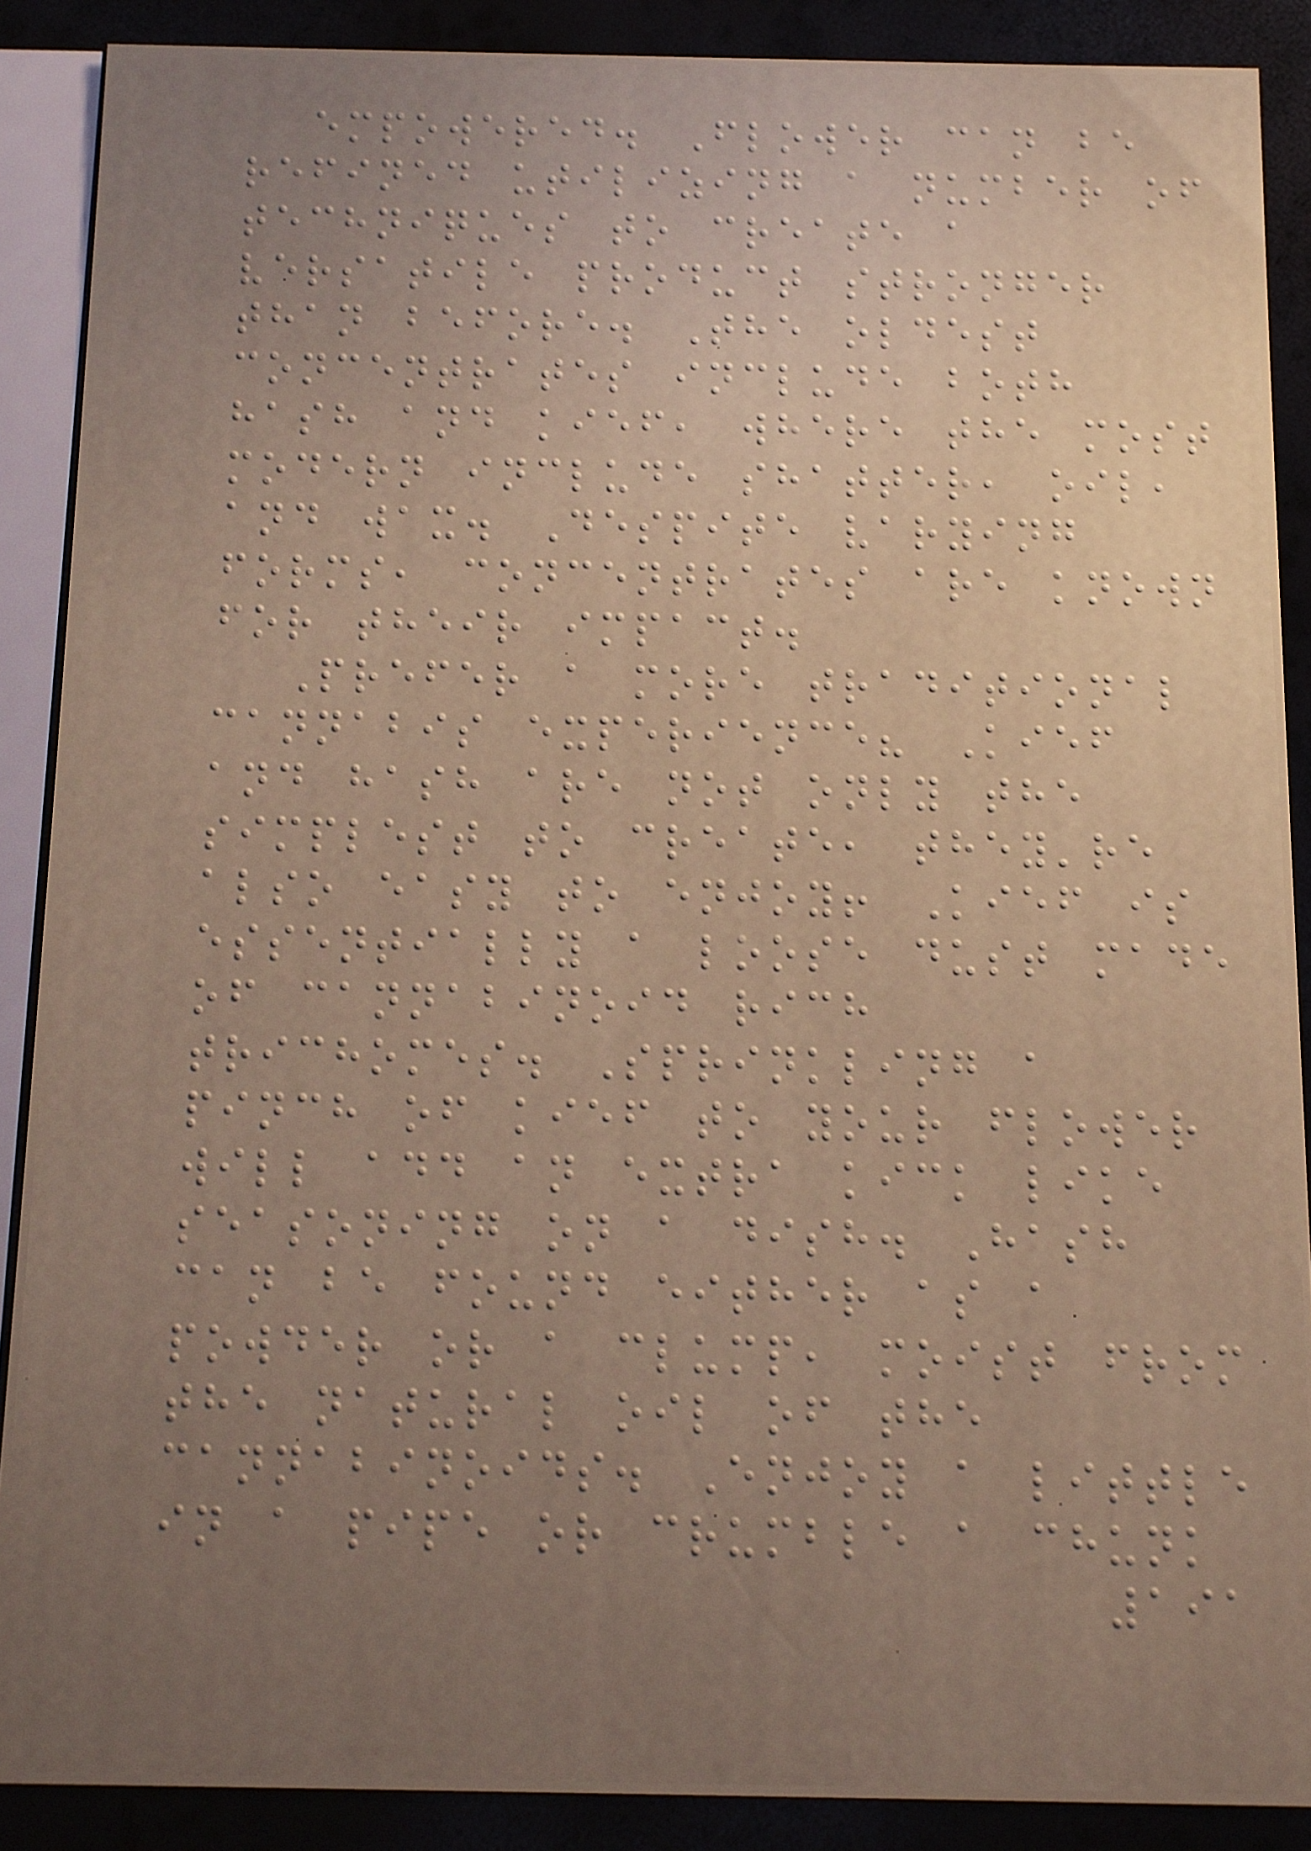empowered. Flower can be
refined utilizing a number of
techniques to create a
versatile product stronger
than before. The oldest
concentrates include both
hash and kief, where the most
modern include shatter, oil,
and wax. Despite varying
forms, concentrates are known
for their impact.
Prefer a more traditional
cannabis experience? Kief
and hash are not only the
simplest to create, they're
also easy to enjoy! Kief is
essentially a loose dust made
of cannabinoid rich
trichomes. Sprinkling a
pinch of kief to your flower
will add an extra kick like
seasoning on a dish. Hash
can be found either as a
powder or a clump, moist from
the natural oil of the
cannabinoids. Enjoy a little
in a pipe or crumble a chunk
191
